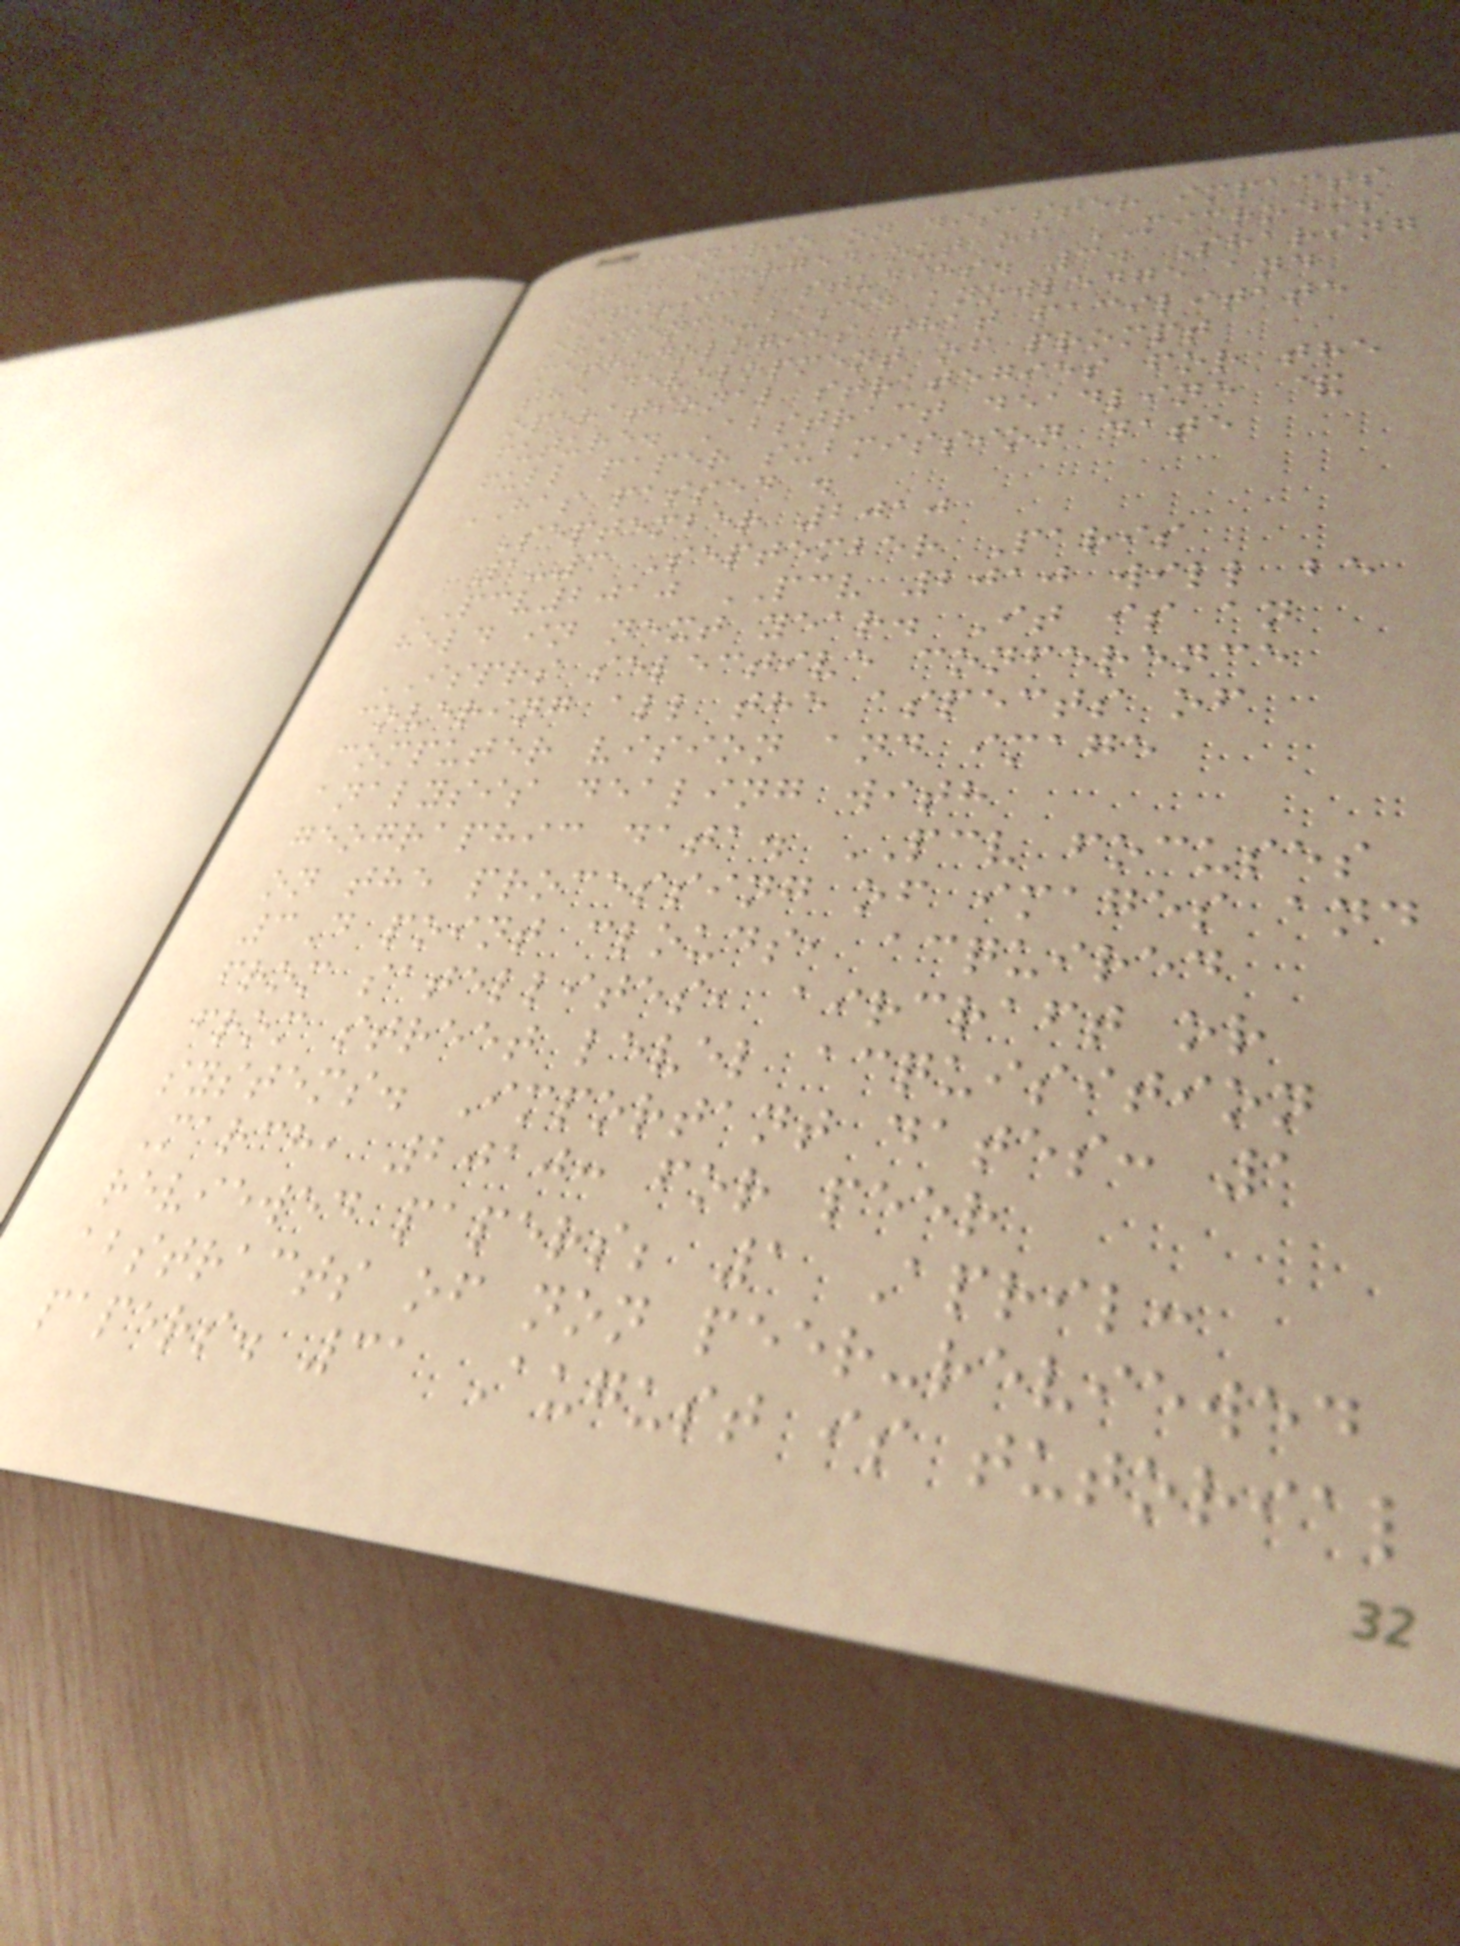scenario on disaster impacts
that emerged out of MICRODIS
empirical studies. 3. Sharing
evidence-based knowledge and
methodologies that facilitate
the development of prompt
operational strategies for the
future. Abstract deadline &
full paper submission date
HAS passed .
September 2010
1-3 September Paris
PCV2010 PCV 2010 will be
held in next year. It is an
ISPRS selective conference
covering all the aspects of
computer vision and image
analysis dealing with
geographic data. PCV focuses
on the processing of images and
3D point clouds, acquired
from satellites, aircraft or
from street level acquisition
systems. Important dates: 1
March, 2010: for peer
reviewed papers; 1 April:
abstracts of non peer-reviewed
papers. 31 August is tutorial
